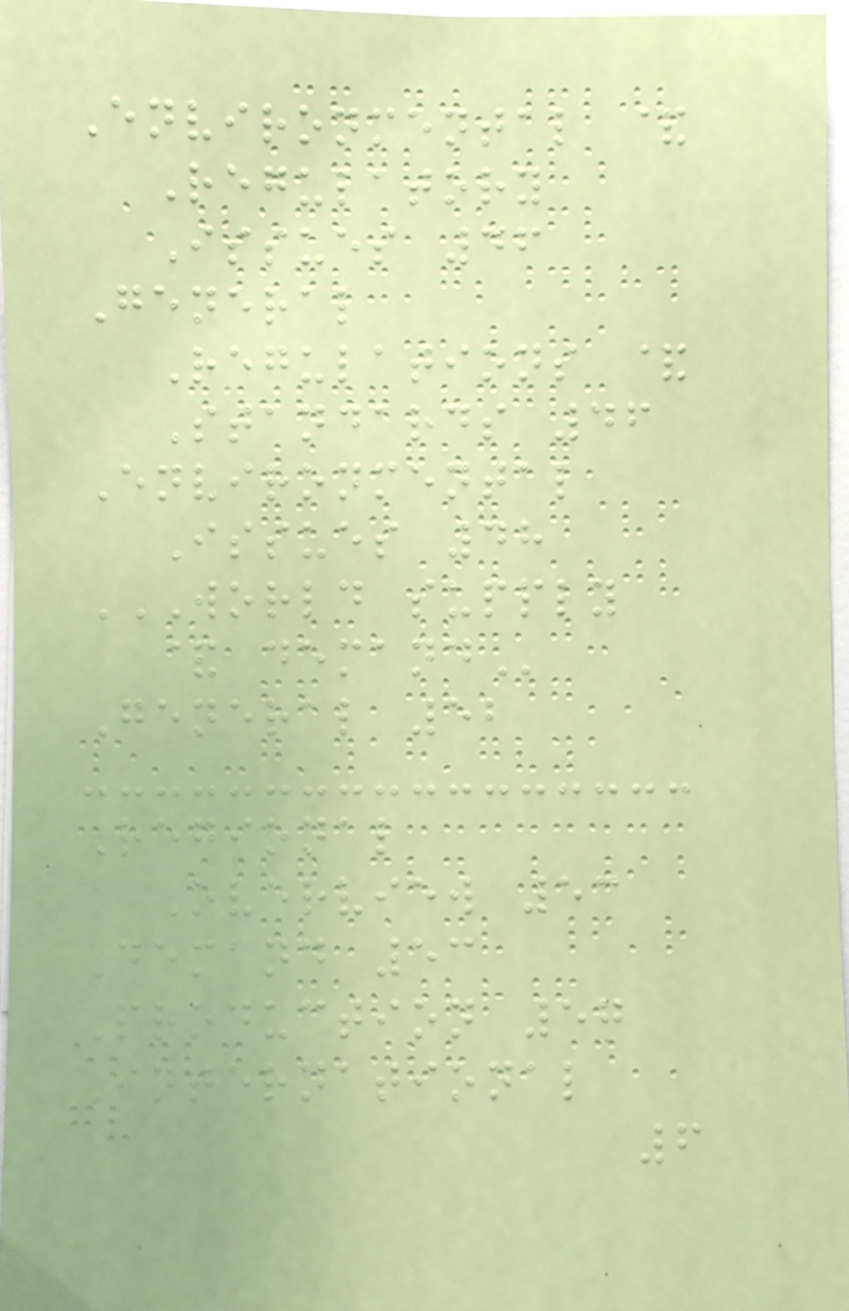Environmental &
Regulatory
Issues 46
General
Regulations &
Standards 46
Environmental
Issues 48
WORLD SUPPLY
& DEMAND
General 52
Regional
Overview 53
Demand 53
Production 57
International
6
